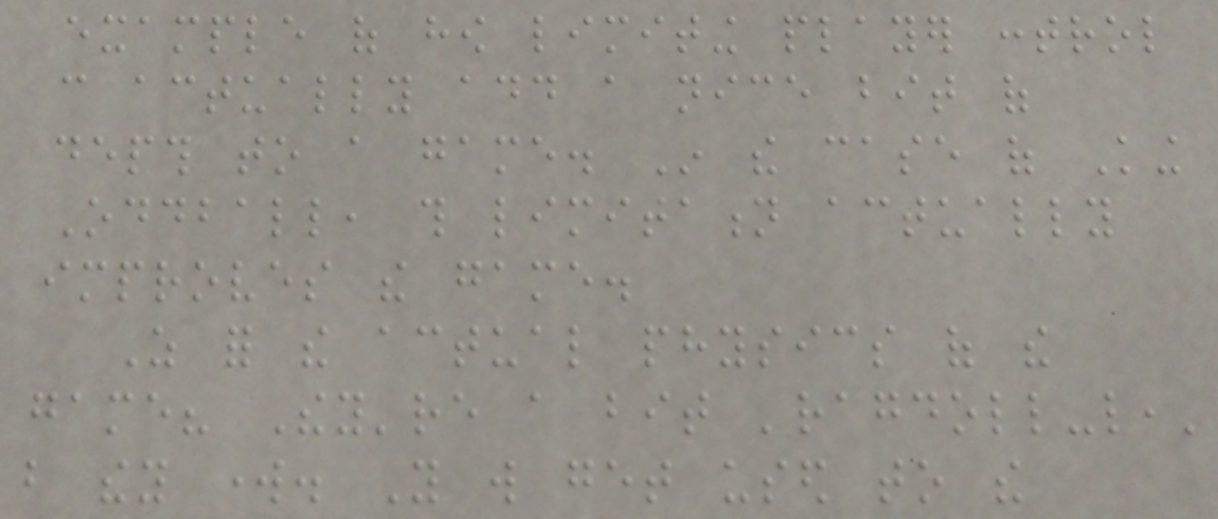example of how limiting player control
can actually add a nice bit of
depth to a game. In the case of King
Oddball, this limitation actually
improves the game.
As for the actual physics of the
game? They're a bit 'ragdoll-like,'
but they work. You will get used to the
